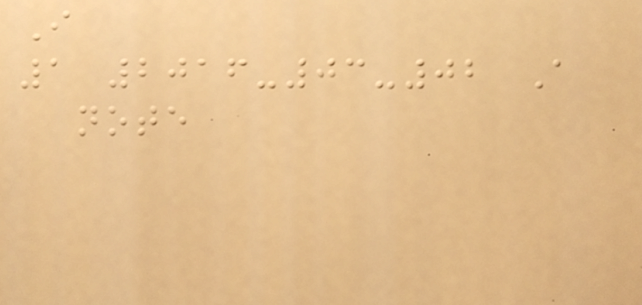I
1 2016-03-02 A
note
